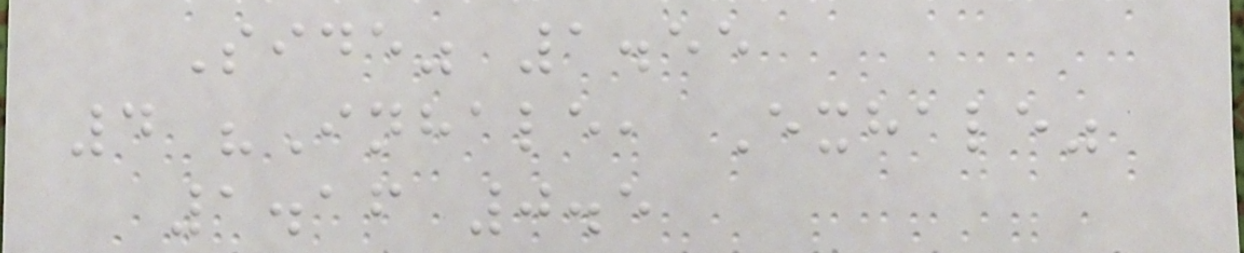Side" 1.55
4 "Inhale, Exhale"
1.16 0.5
